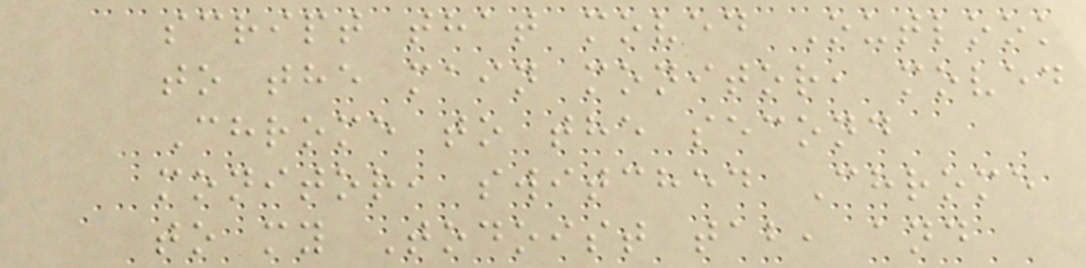script that moved Outlook
to the main monitor, moved
Chrome to the second
monitor, switched Chrome
to my Todoist tab, and
